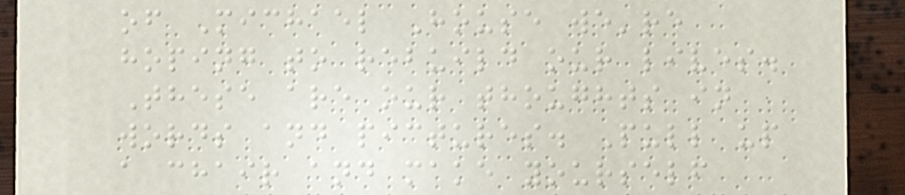of Michael House we're
hoping to rebuild our lives.
These are our thoughts in
words and pictures. Pull up
a chair and make yourself
